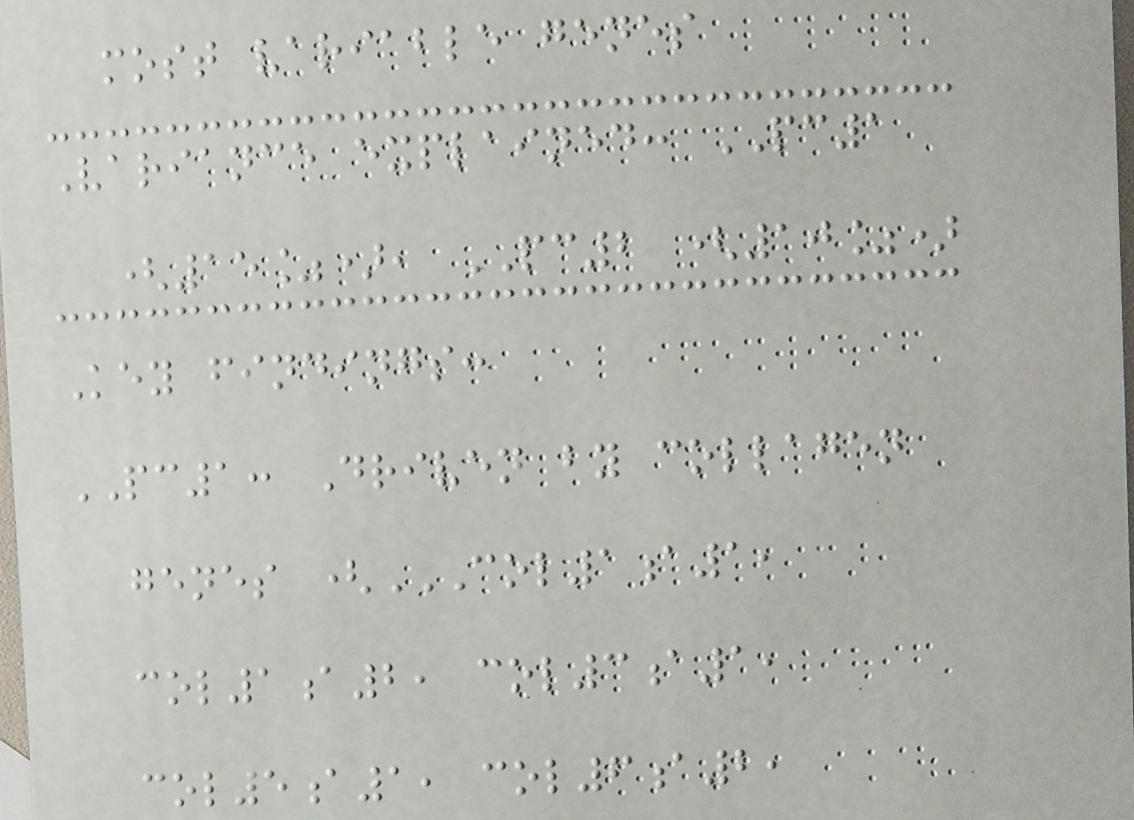most variable genes
Variance explained: PC1
(15%), PC2 (10%)
Key findings:
PC1: Driven by collagen
genes (COL1A1,
COL1A2, COL3A1,
COL5A1, COL6A2,
